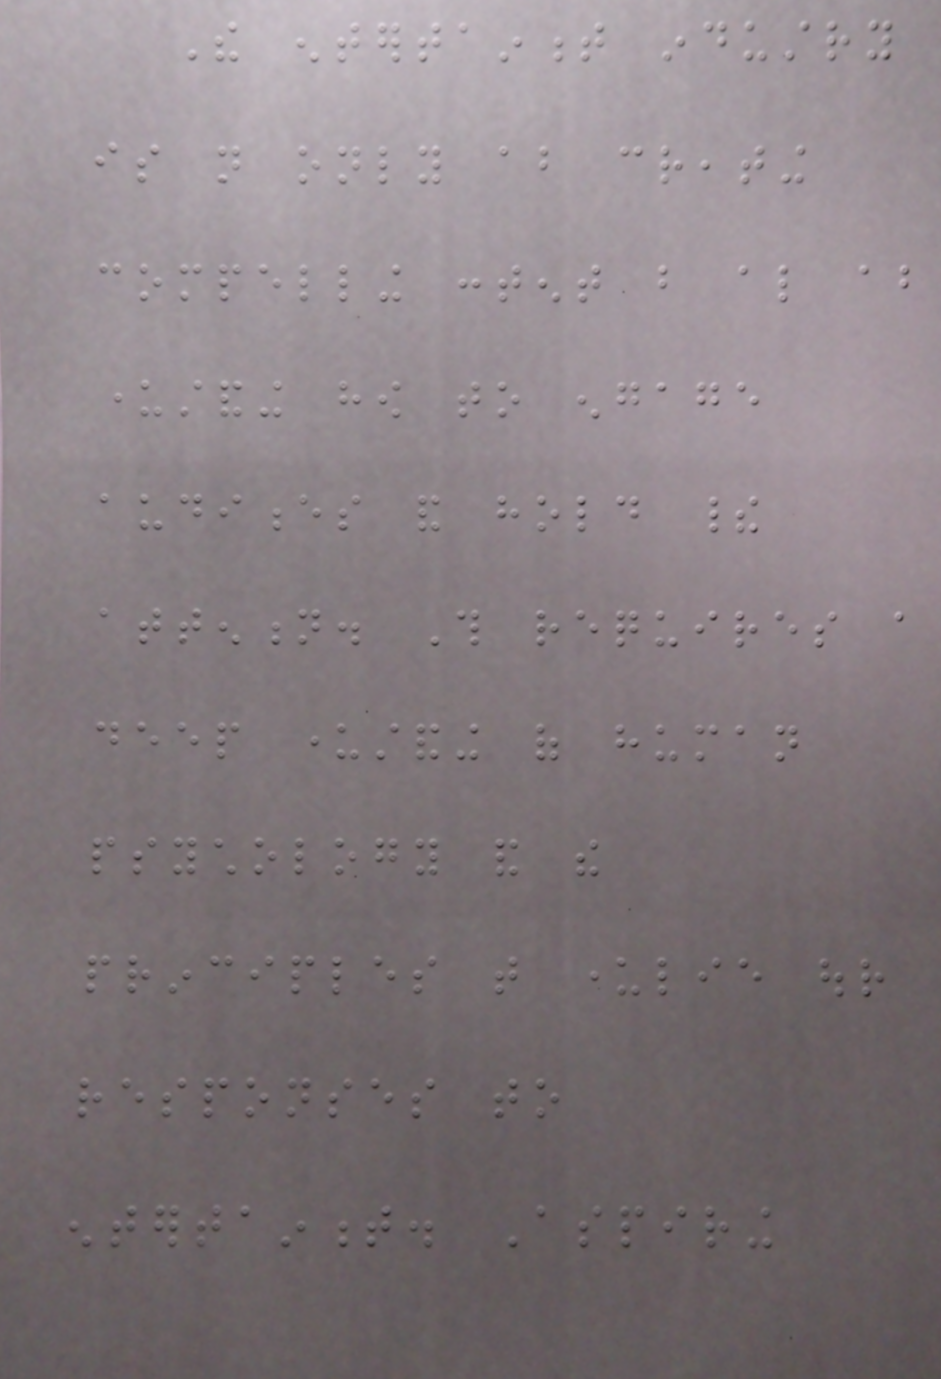The entertainment industry
is not only about creating
compelling content but also about
understanding how to engage
audiences and hold their
attention. This requires a
deep understanding of human
psychology and the
principles that underlie our
responses to
entertainment. Aspiring
